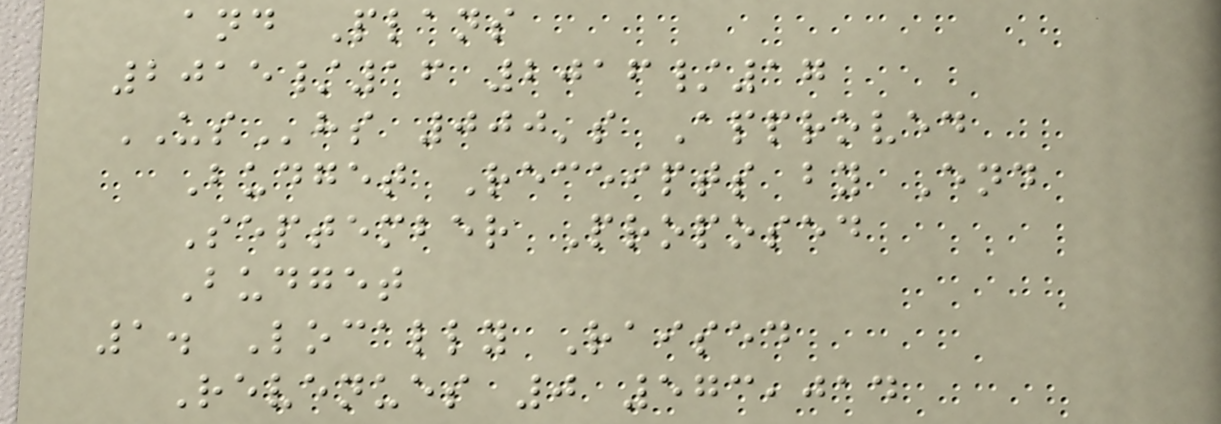and Plans
2015/16 2016/17
UShs 000's Approved
Budget Receipts by End
September Proposed
Budget
1. Locally Raised
Revenues 0 573,014
